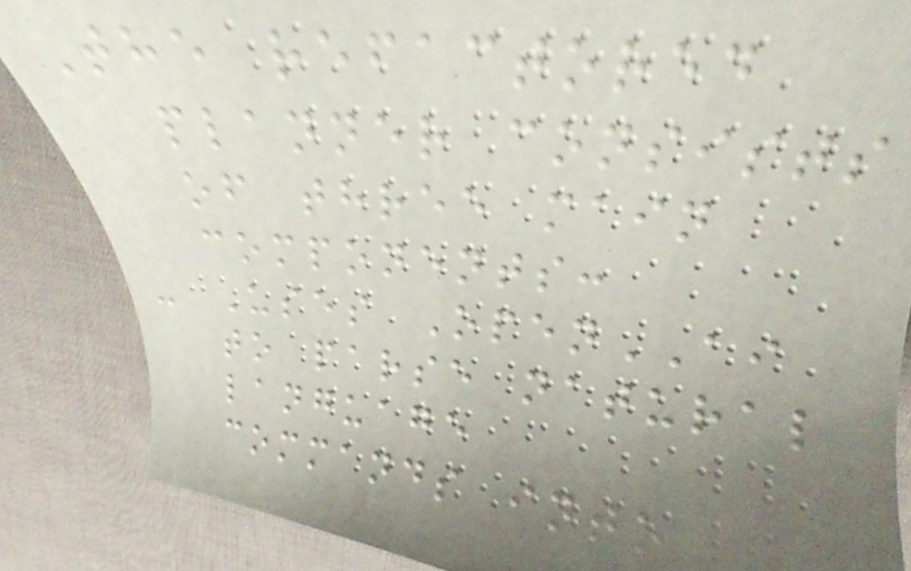The refactored
planner consists
of three main
components:
- Uses OpenAI
to parse natural
language
commands into
